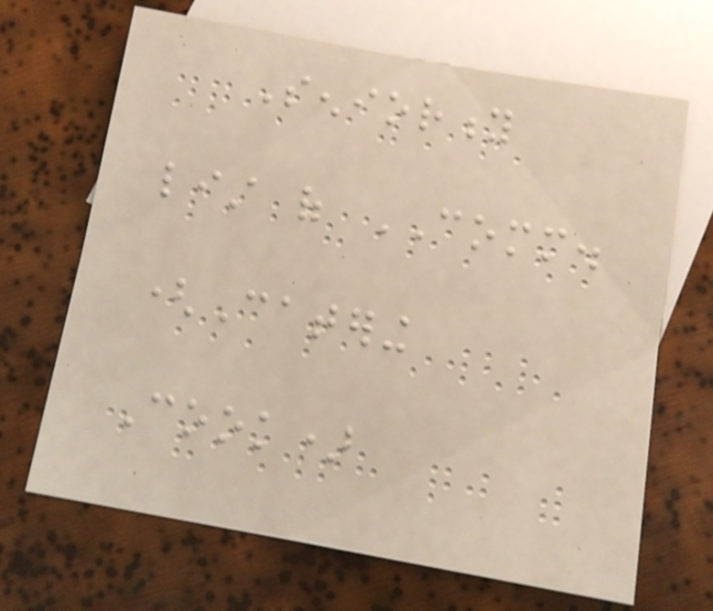Seniority
list of COMM.
(Catering
Cook)
